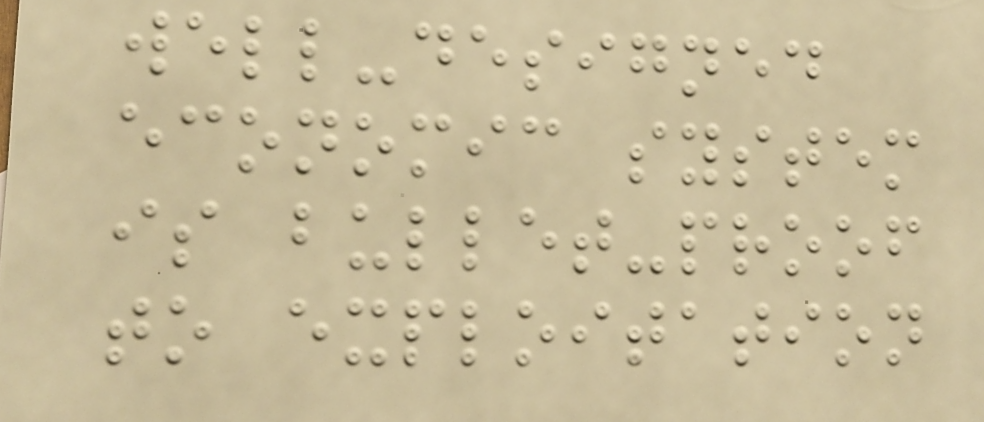well-designed
economic system
is bullet-proof
to exploitation
